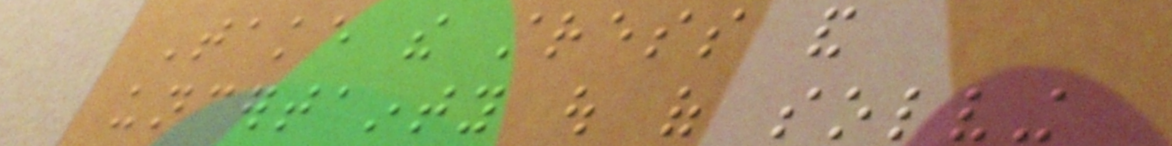Take the stress and
uncertainty out of solving
